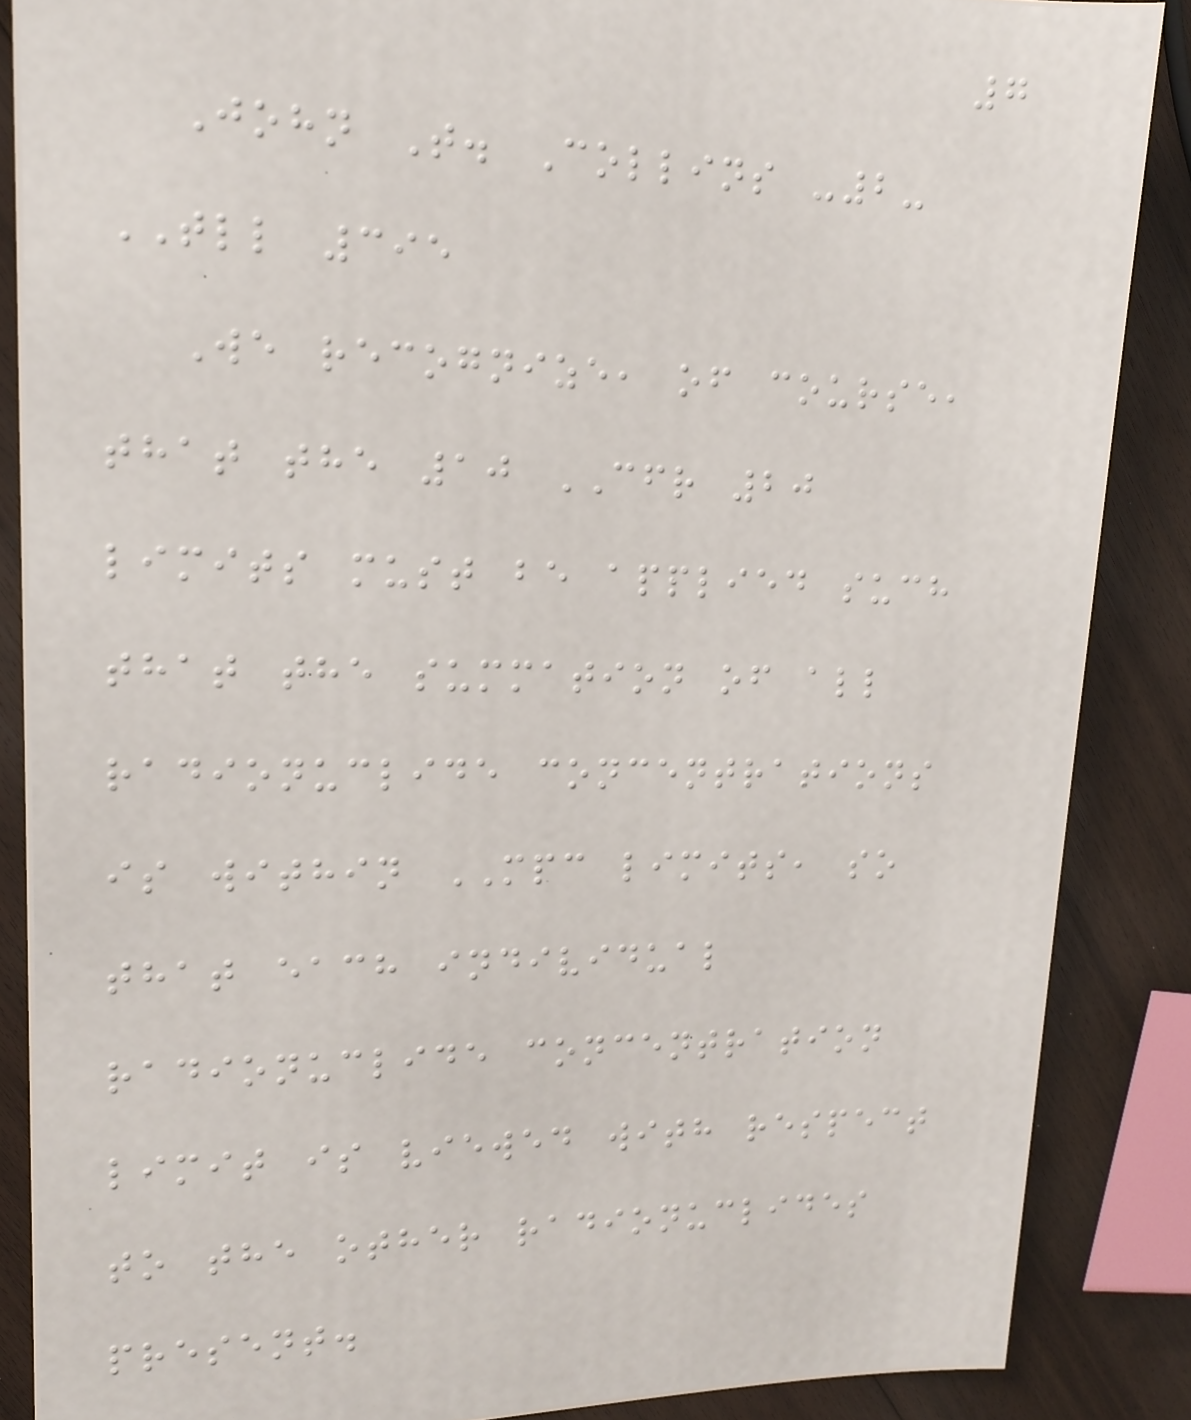7
John T. Collins -2-
TLL 395
We recognize, of course,
that the 10 CFR 20
limits must be applied such
that the summation of all
radionuclide concentrations
is within MPC limits, so
that each individual
radionuclide concentration
limit is viewed with respect
to the other radionuclides
present.
